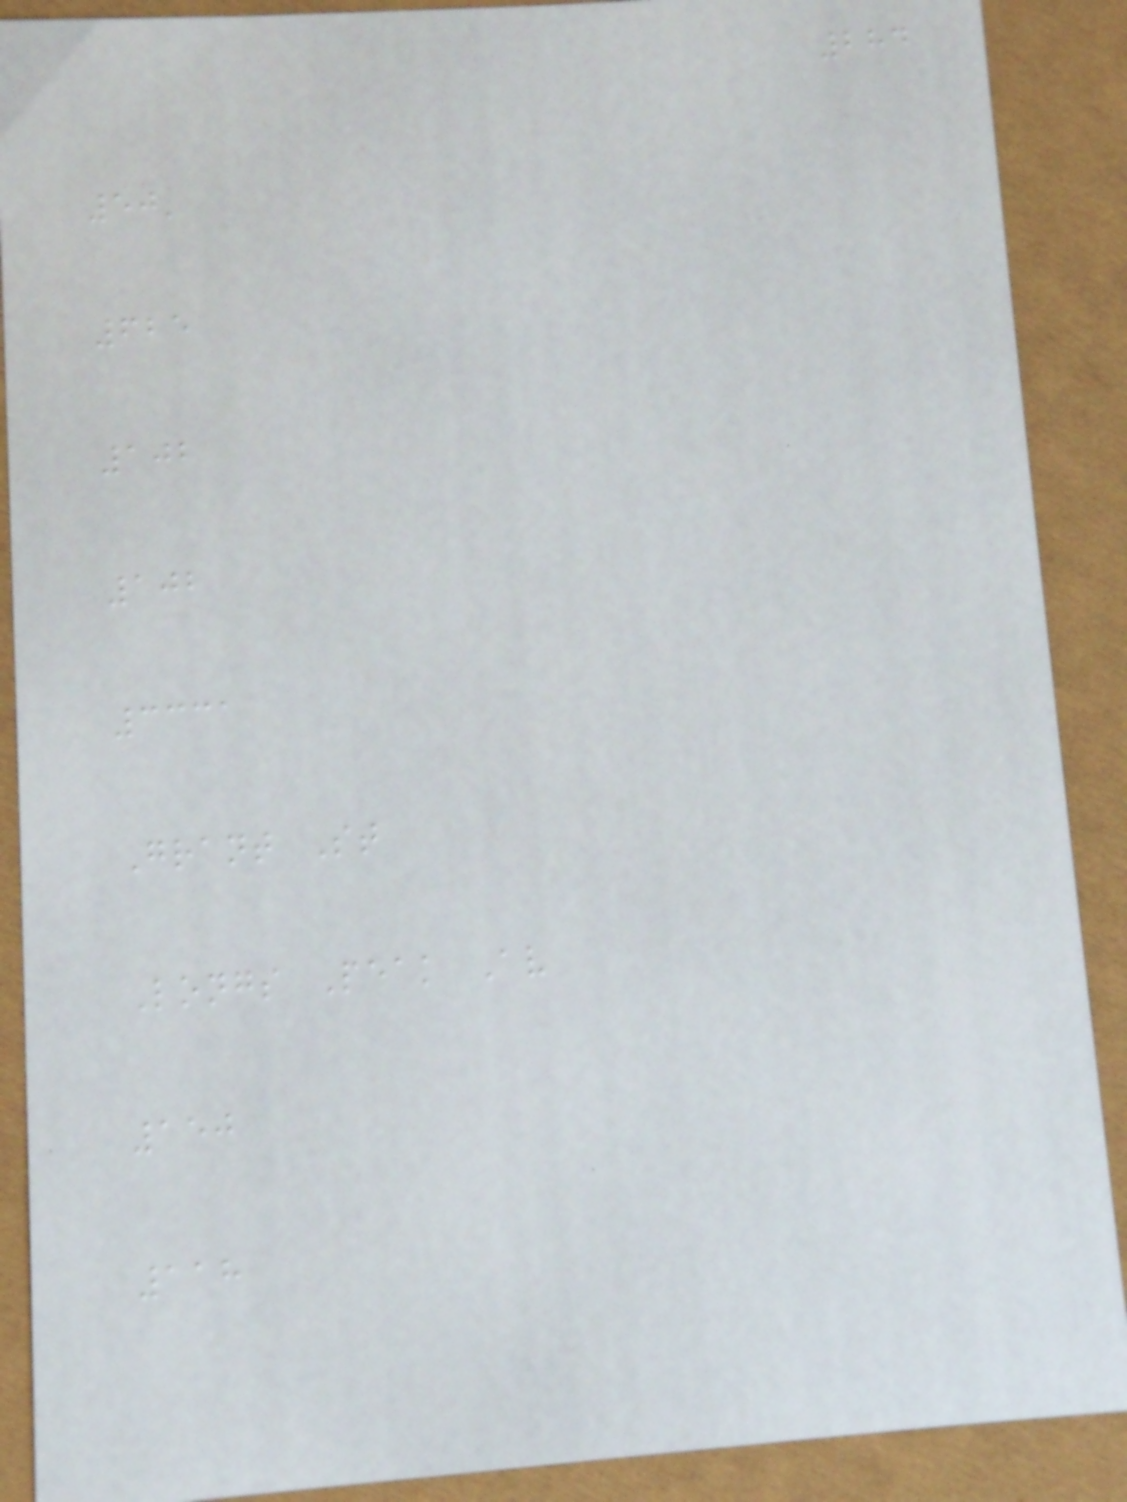284
50'
625
102
102
3331
Grant St
Longs Peak Av
150
118
